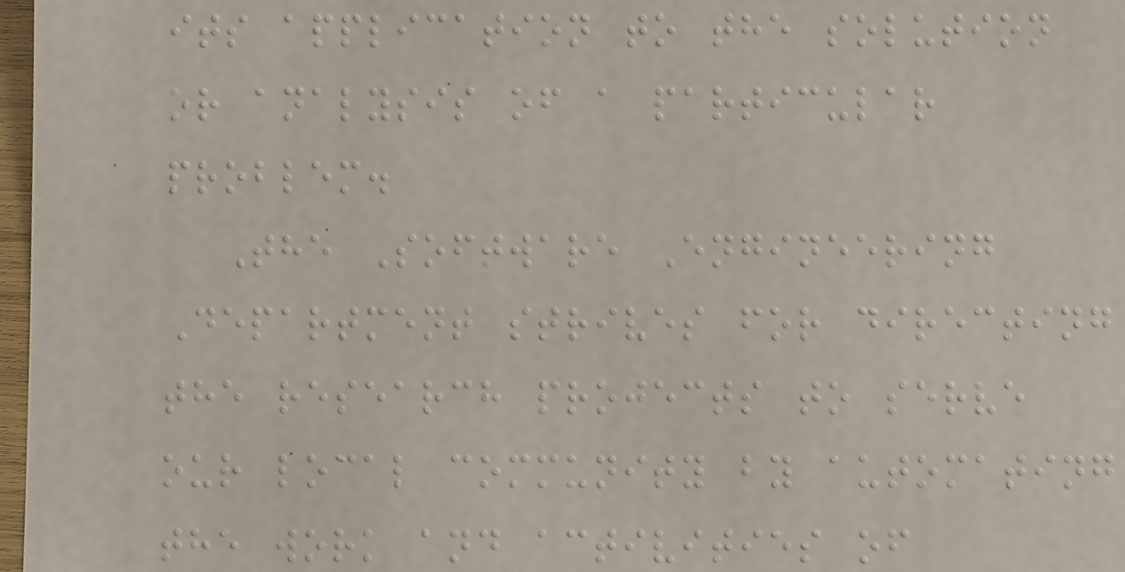its application to the solution
or analysis of a particular
problem.
The Software Engineering
Department strives for directing
the research projects to serve
our local community by automating
the work and activities of
